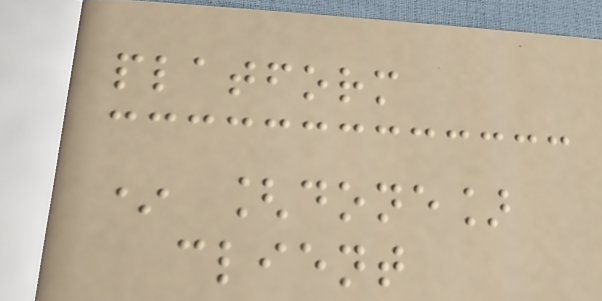platform
* [done]
client
